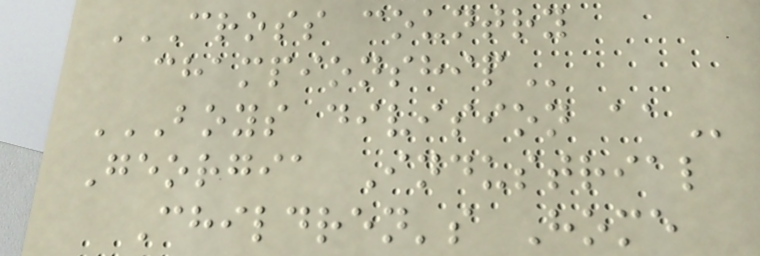CROSS COUNTRY
CHAMPIONSHIP
BOYS DIVISION AA
Georgia Industrial
Children's Home
